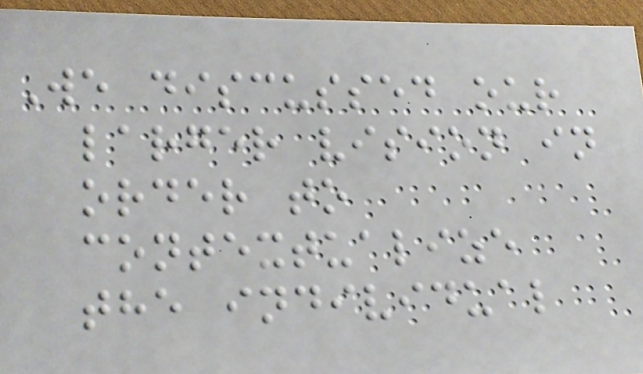We discussed our
larger vision in
order to
contextualize
the individual
